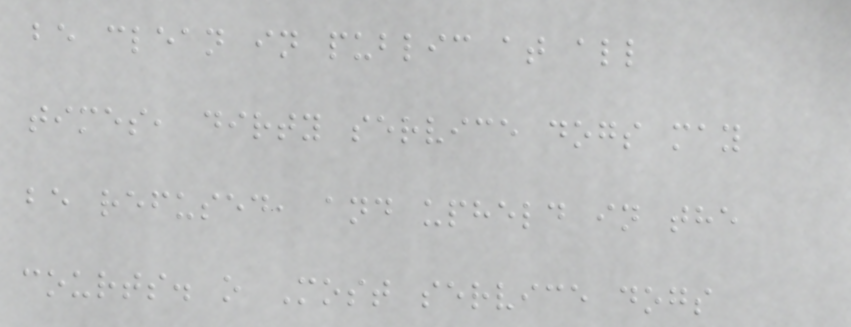be clean in public at all
times, dirty service dogs may
be refused, and upheld in the
courts. o Most service dogs
